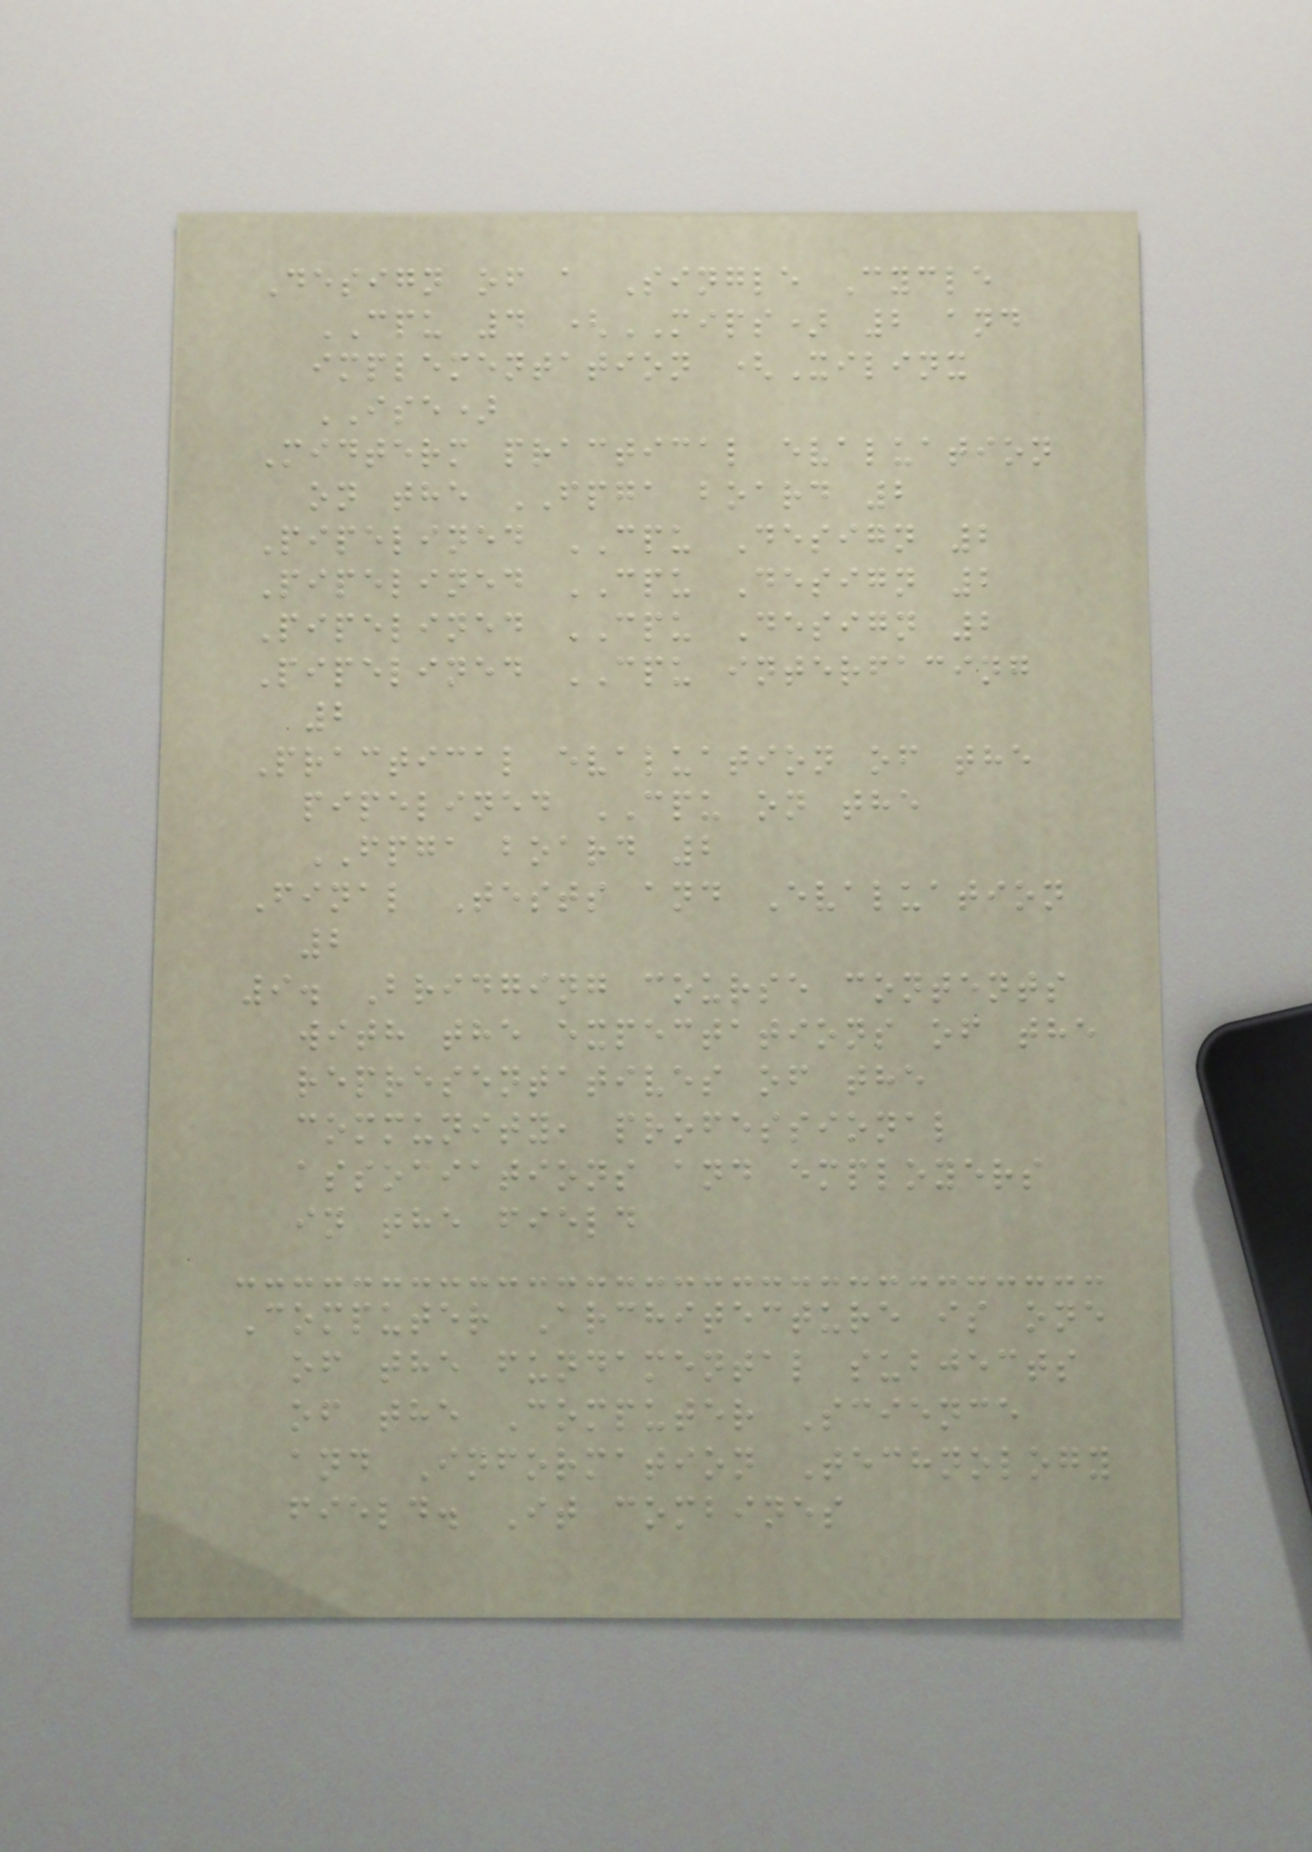Design of a Single Cycle
CPU 4 (MIPS) 2 and
implementation (Xilinx
ISE)
Midterm practical evaluation
on the FPGA board 2
Pipelined CPU Design 2
Pipelined CPU Design 2
Pipelined CPU Design 2
Pipelined CPU interfacing
2
Practical evaluation of the
pipelined CPU on the
FPGA board 2
Final Tests and Evaluation
2
9. Bridging course contents
with the expectations of the
representatives of the
community, professional
associations and employers
in the field
Computer Architecture is one
of the fundamental subjects
of the Computer Science
and Information Technology
field. It combines
